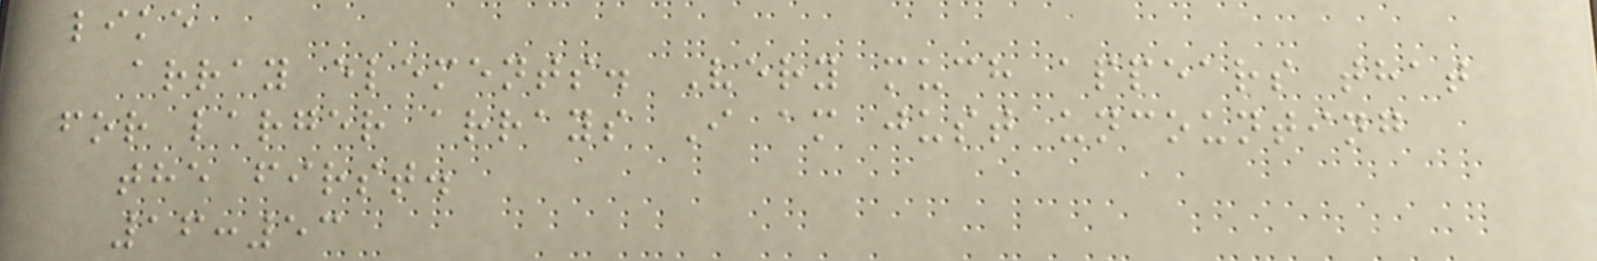like
array elements. Very much appears that
for larger arrays I am just uncounting
the first.
16:53
